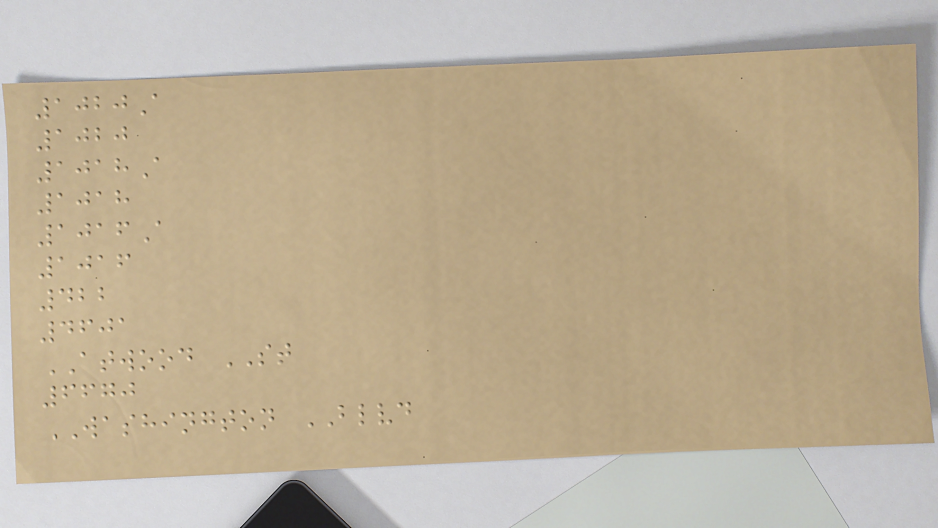1020A
1020
1018A
1018
1016A
1016
422
4601
ATWOOD ST
6670
WASHINGTON BLVD
